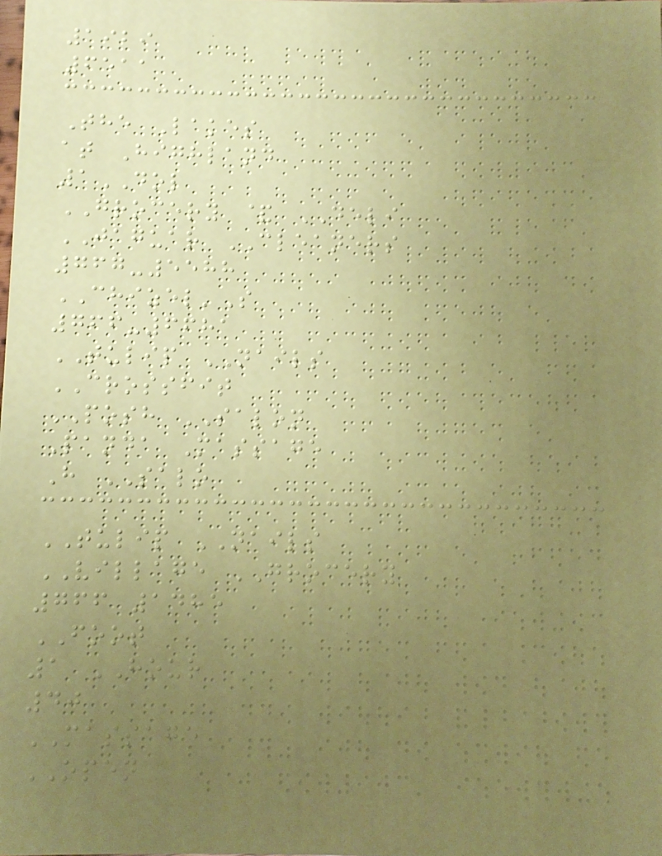1929
6511
The Lakes
at Highland
1DOL
GROCERY & DELI
JAGUAR CLEANERS
767-5588
CHIZEL'S
766-6681
TULIP NAILS
CROSSFIT
POSH SALON
Panda Massage
H SALO
TULIP NAILS
VILLAGE GROCERY
766 1485
FOOT
1 HOUR
40
MASSAGE
OPEN
